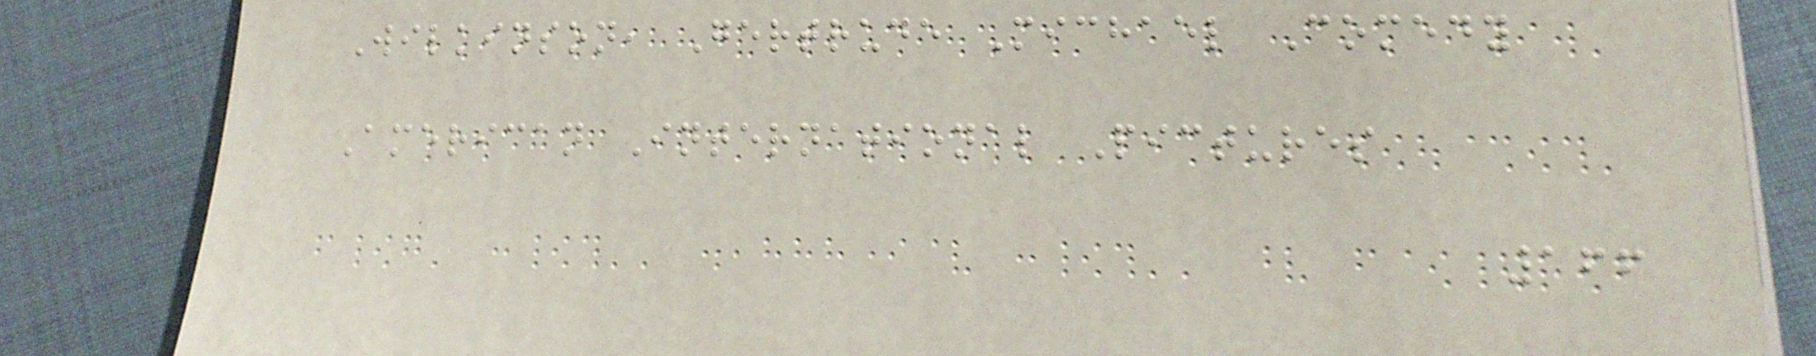Wilkinson, Gertrude Michael Comedy
American International Pictures
166
